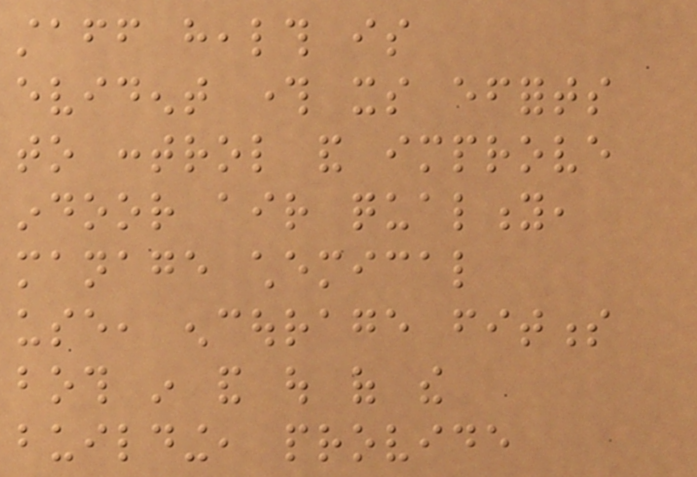staff health is
evident through its efforts
to control and improve
indoor air quality,
manage chemical
use, encourage fitness
both in and out of the
building, provide
